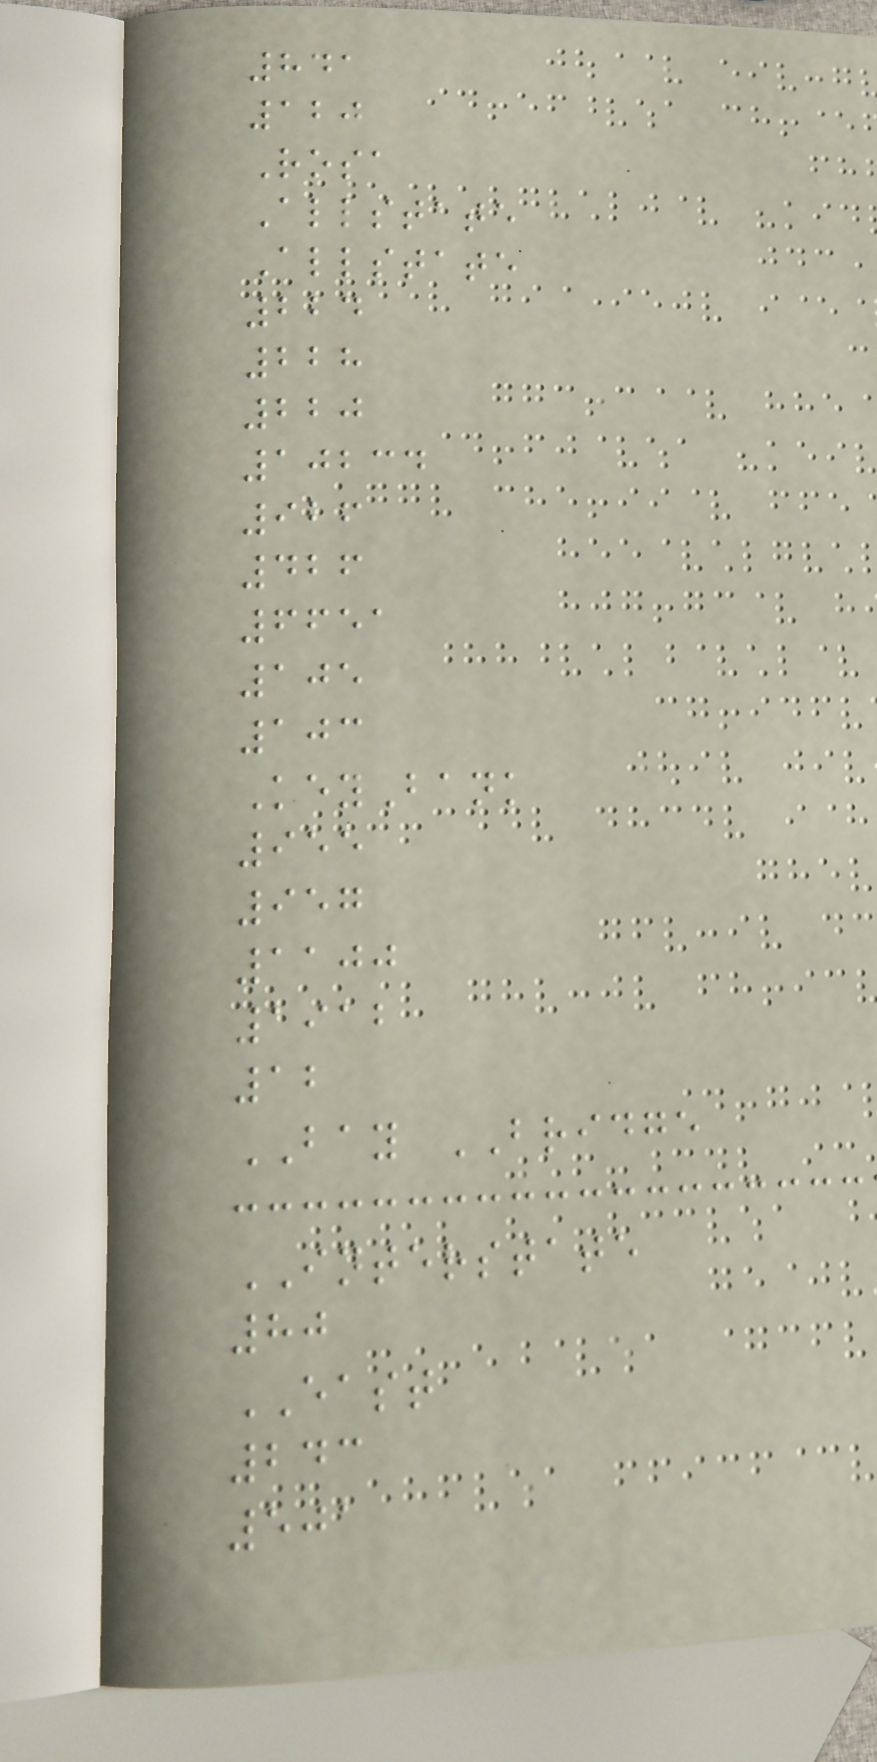841
120
Rosa
Allstate
Allstate
224
228
220
10234
926
426
6651
105
103
KeyBank
955
957
1100
1912
12
BAY BRIDGE
INTERSTATE
80
EAST
243
501
